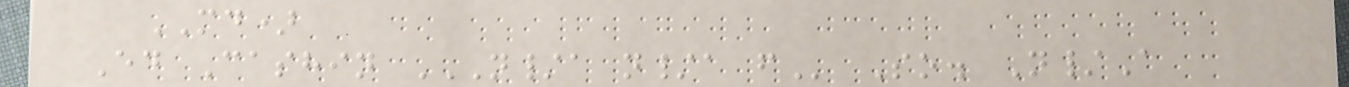MD)
Ed Cashin N/A N/A F So. N/A
